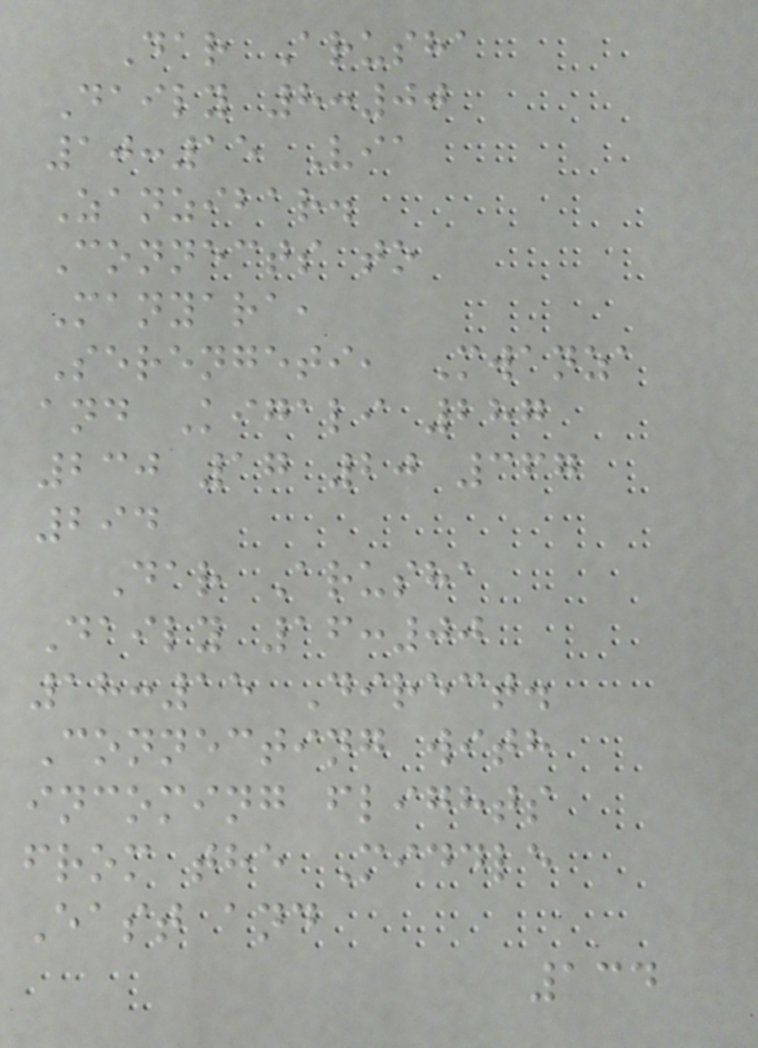Dar Arusha
Daily 8:00
10:15 Via
Zanzibar.
Connects to
Manyara,
Serengeti, Mwanza
and Kigali 287
230 17 20 367
294
Dar Arusha
Daily 16:00
18:15 Direct.
Connecting with
incoming flights
from the Middle
East and
134
